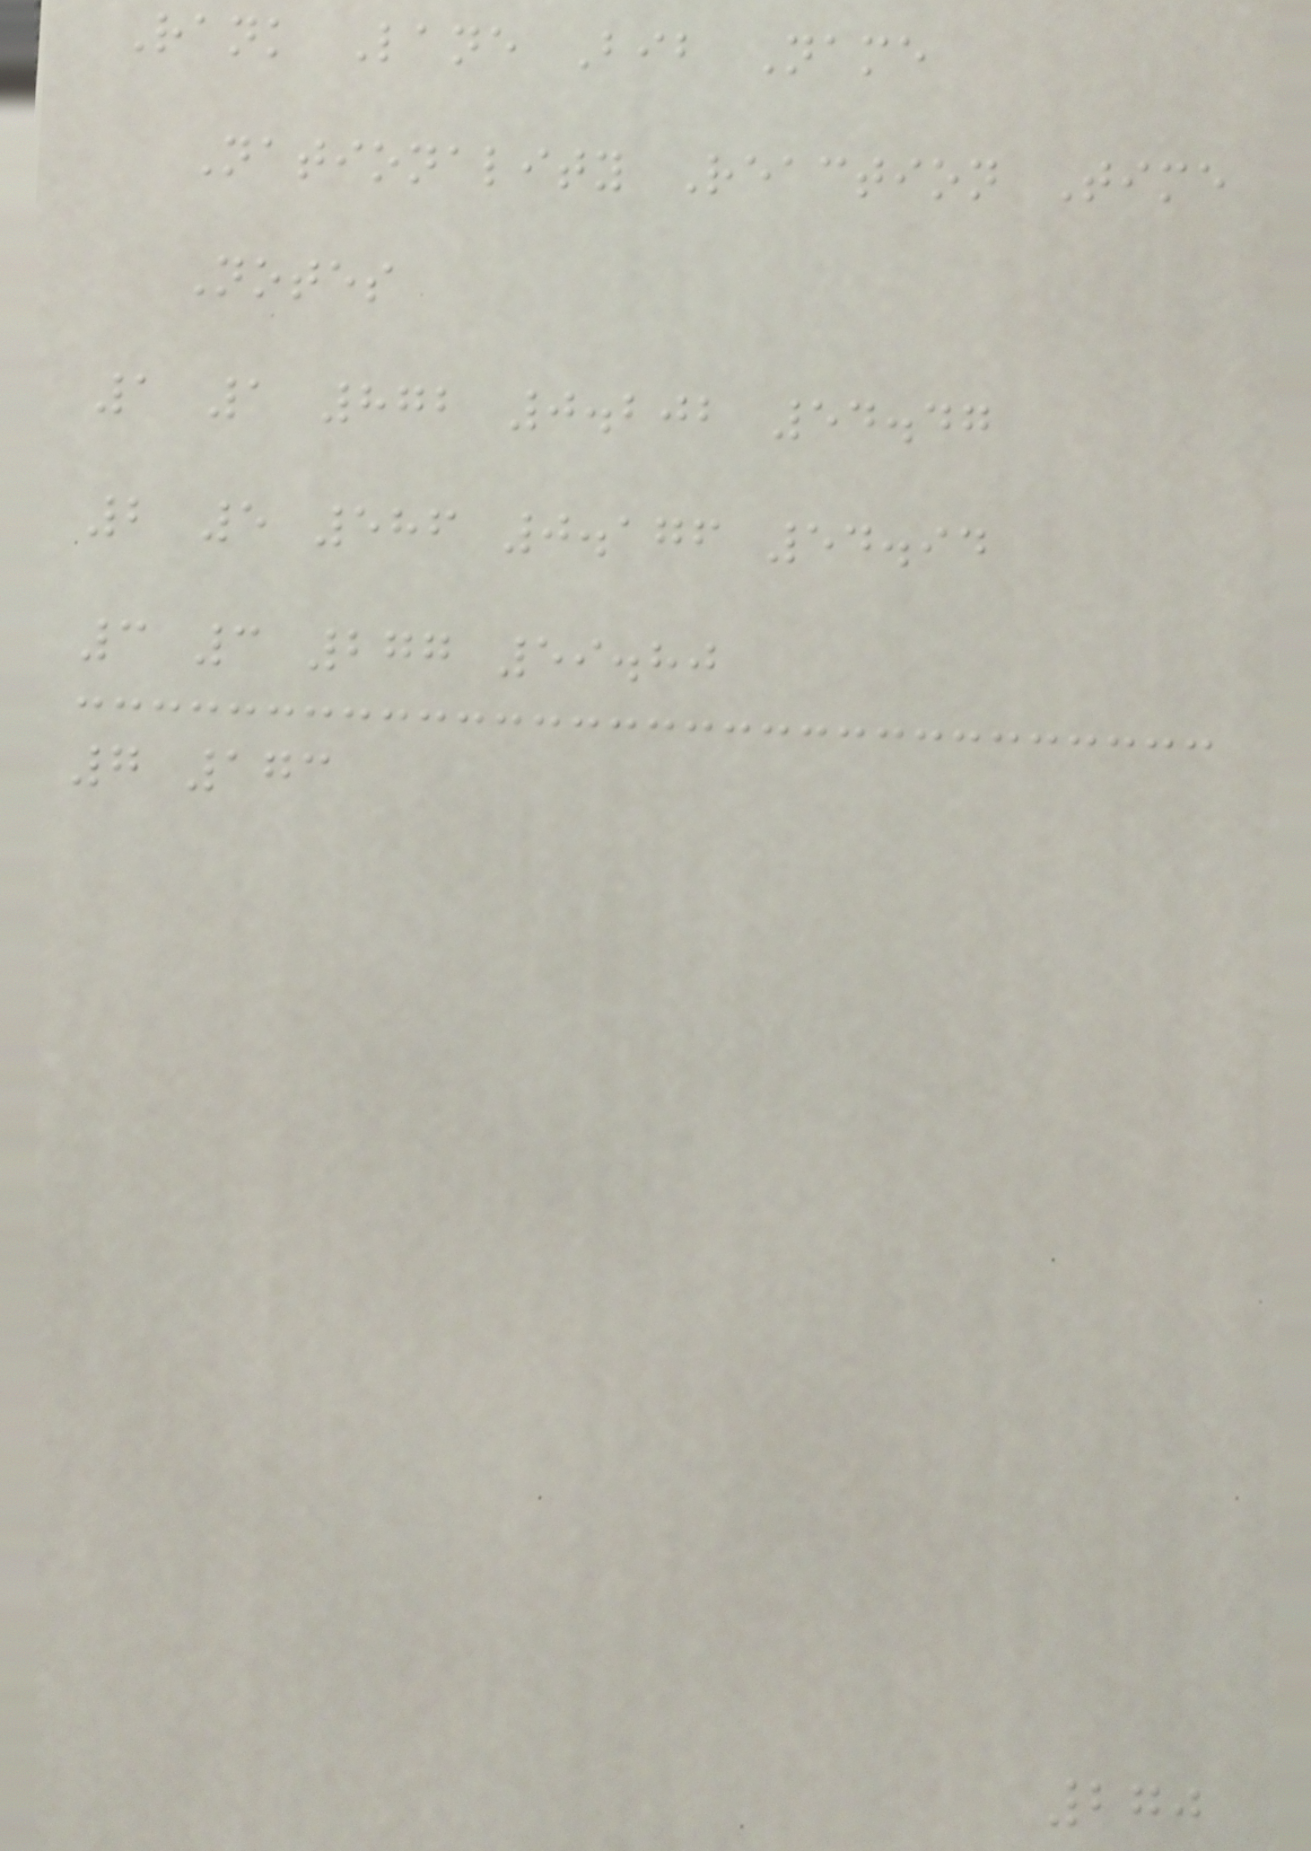Rank Lane Bib Name
Nationality Reaction Time
Notes
1 1 872 0.202 54.47
2 5 586 0.176 54.94
3 3 277 59.80
7 173
270
